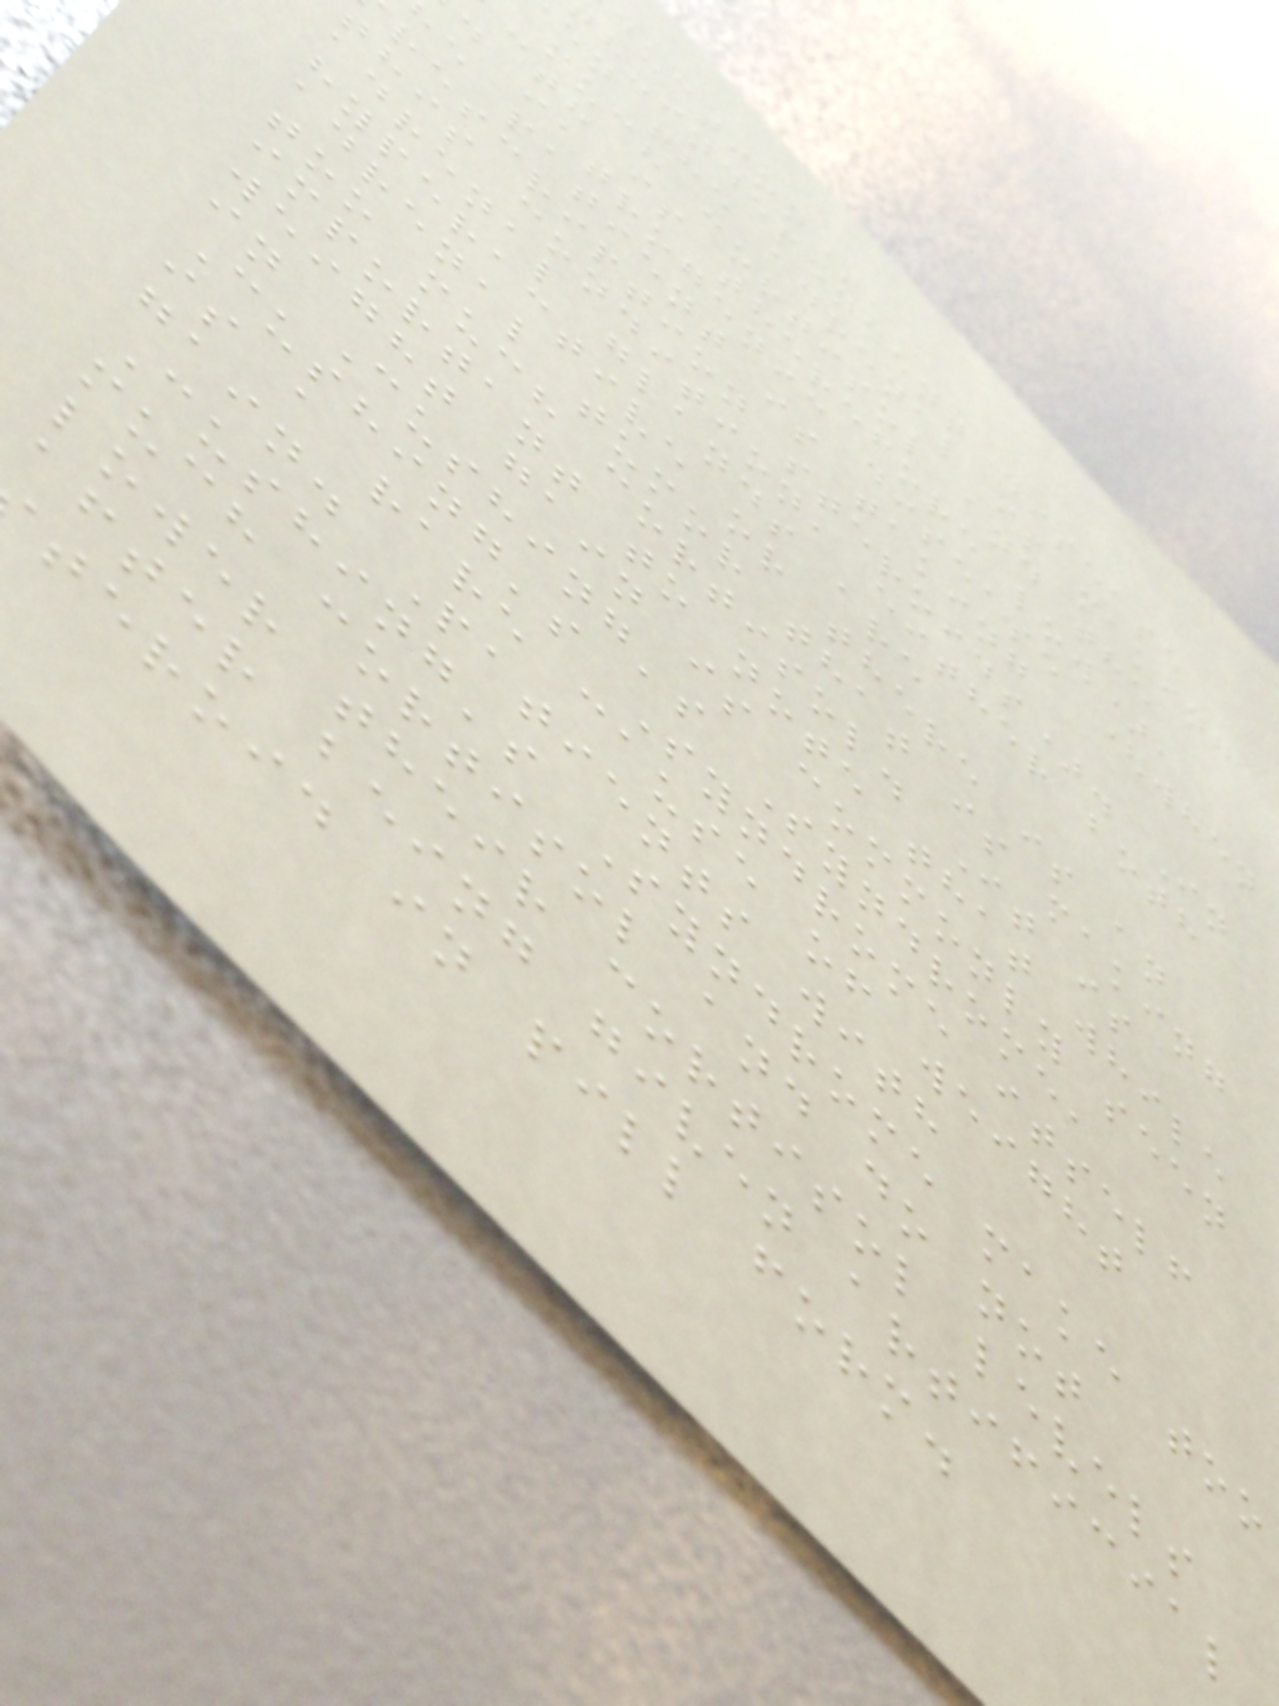duction),
h-independent disease
en the adrenal is making
much cortisol and the
cth is therefore low),
d iatrogenic disease (when
e patient is taking
rescription steroids). In
this condition, either both
adrenal glands are
hyperactive or there is an
adrenal tumor that is making
too much cortisol. It is
important to note that while
weight gain is commonly seen
in Cushing's Syndrome,
Cushing's Syndrome itself
is a rare cause of weight
gain. Patients with
Cushing's Syndrome make too
much cortisol and do not
lower their cortisol levels
after being given artificial
teroid in pill form.
